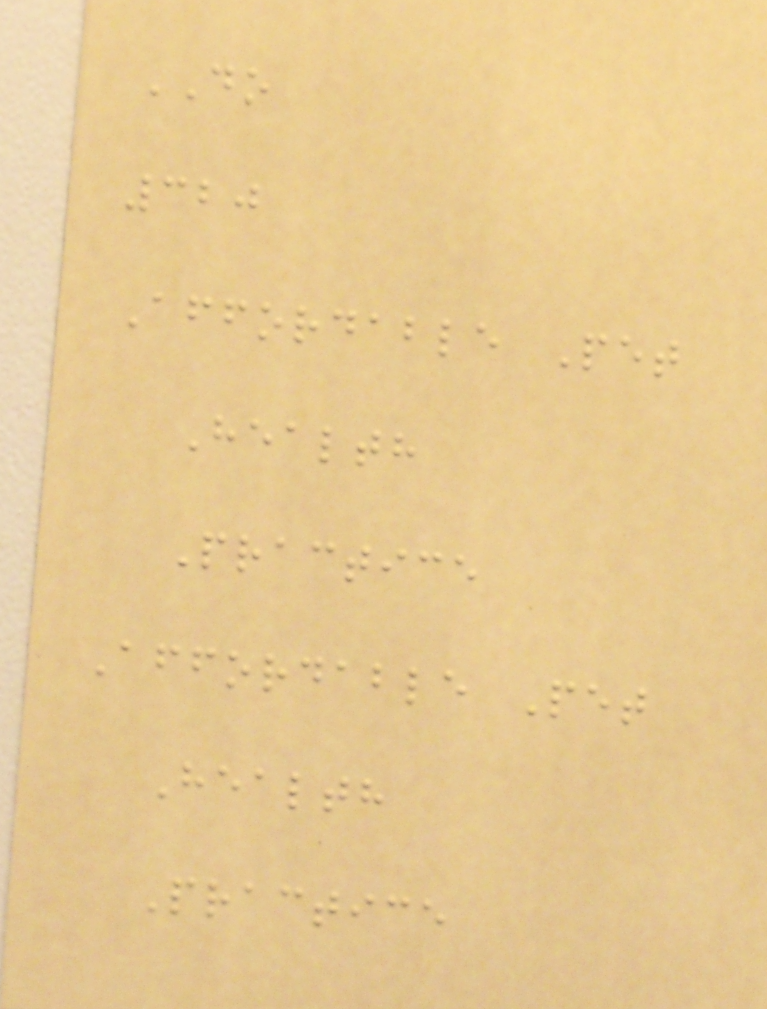DO
320
Affordable Pet
Health
Practice
Affordable Pet
Health
Practice
